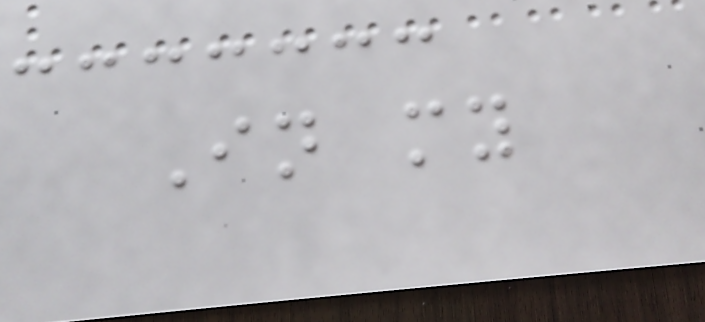In my
